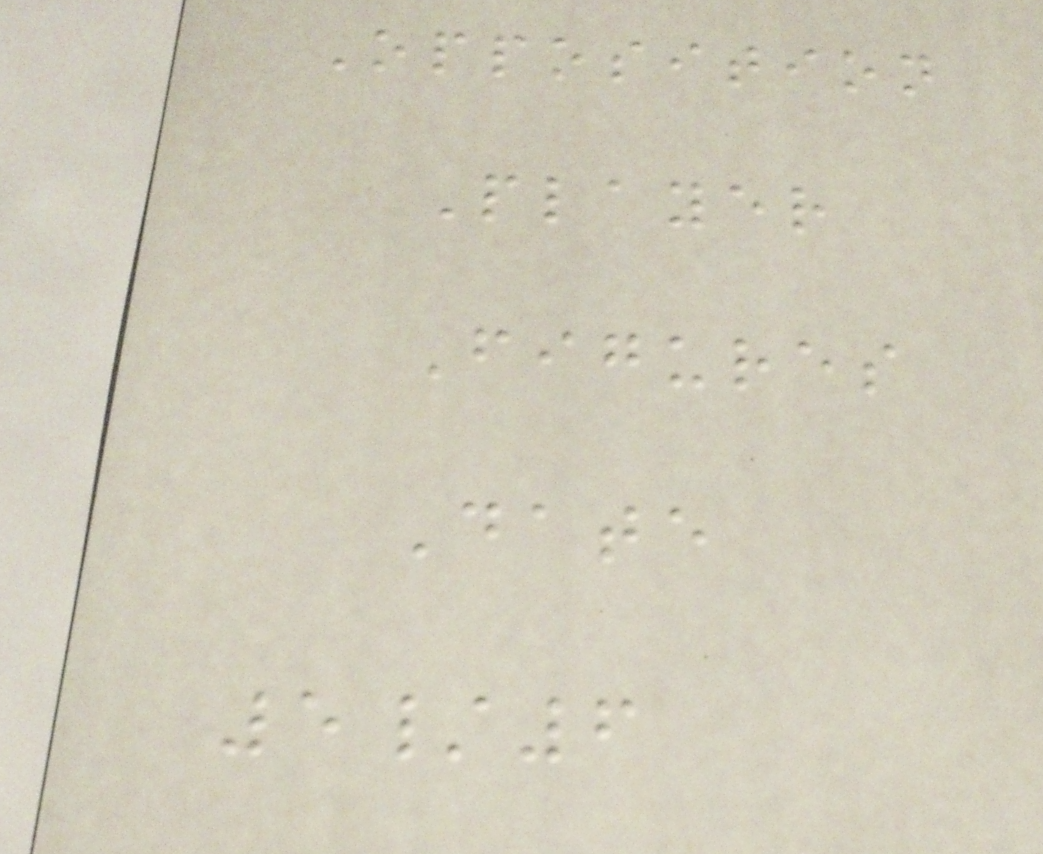Opposition
Player
Figures
Date
5/6
